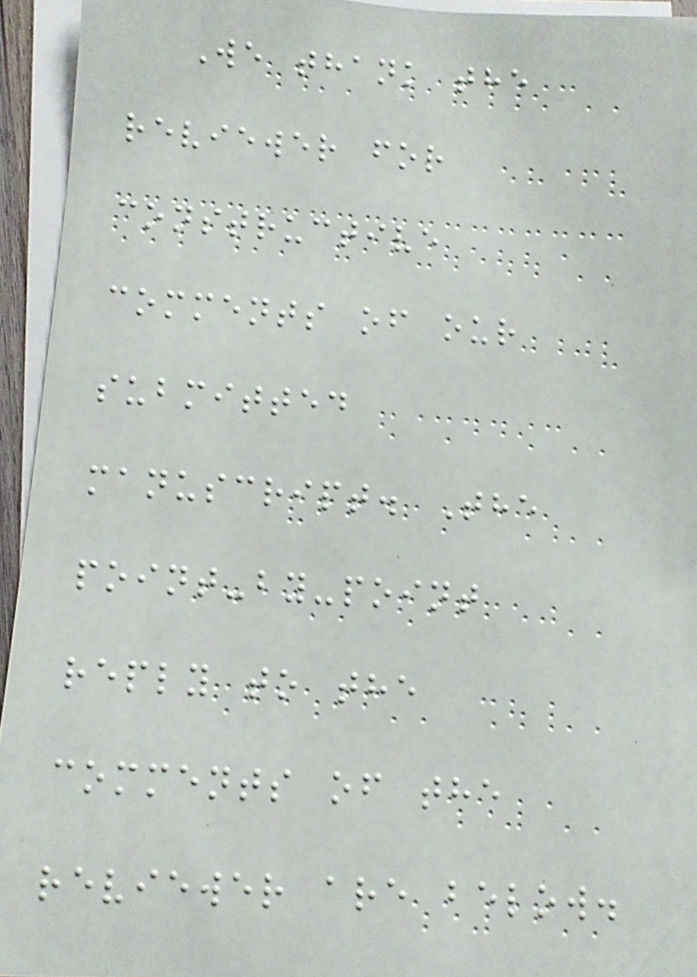We thank the
reviewer for
constructive
comments of our
submitted
manuscript. The
point-by-point
reply to the
comments of the
reviewer are below.
